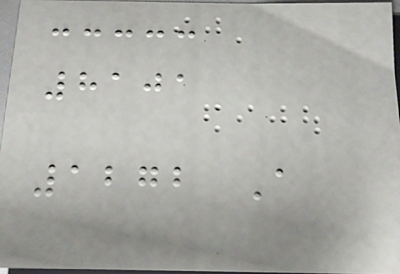8101
1272 A
